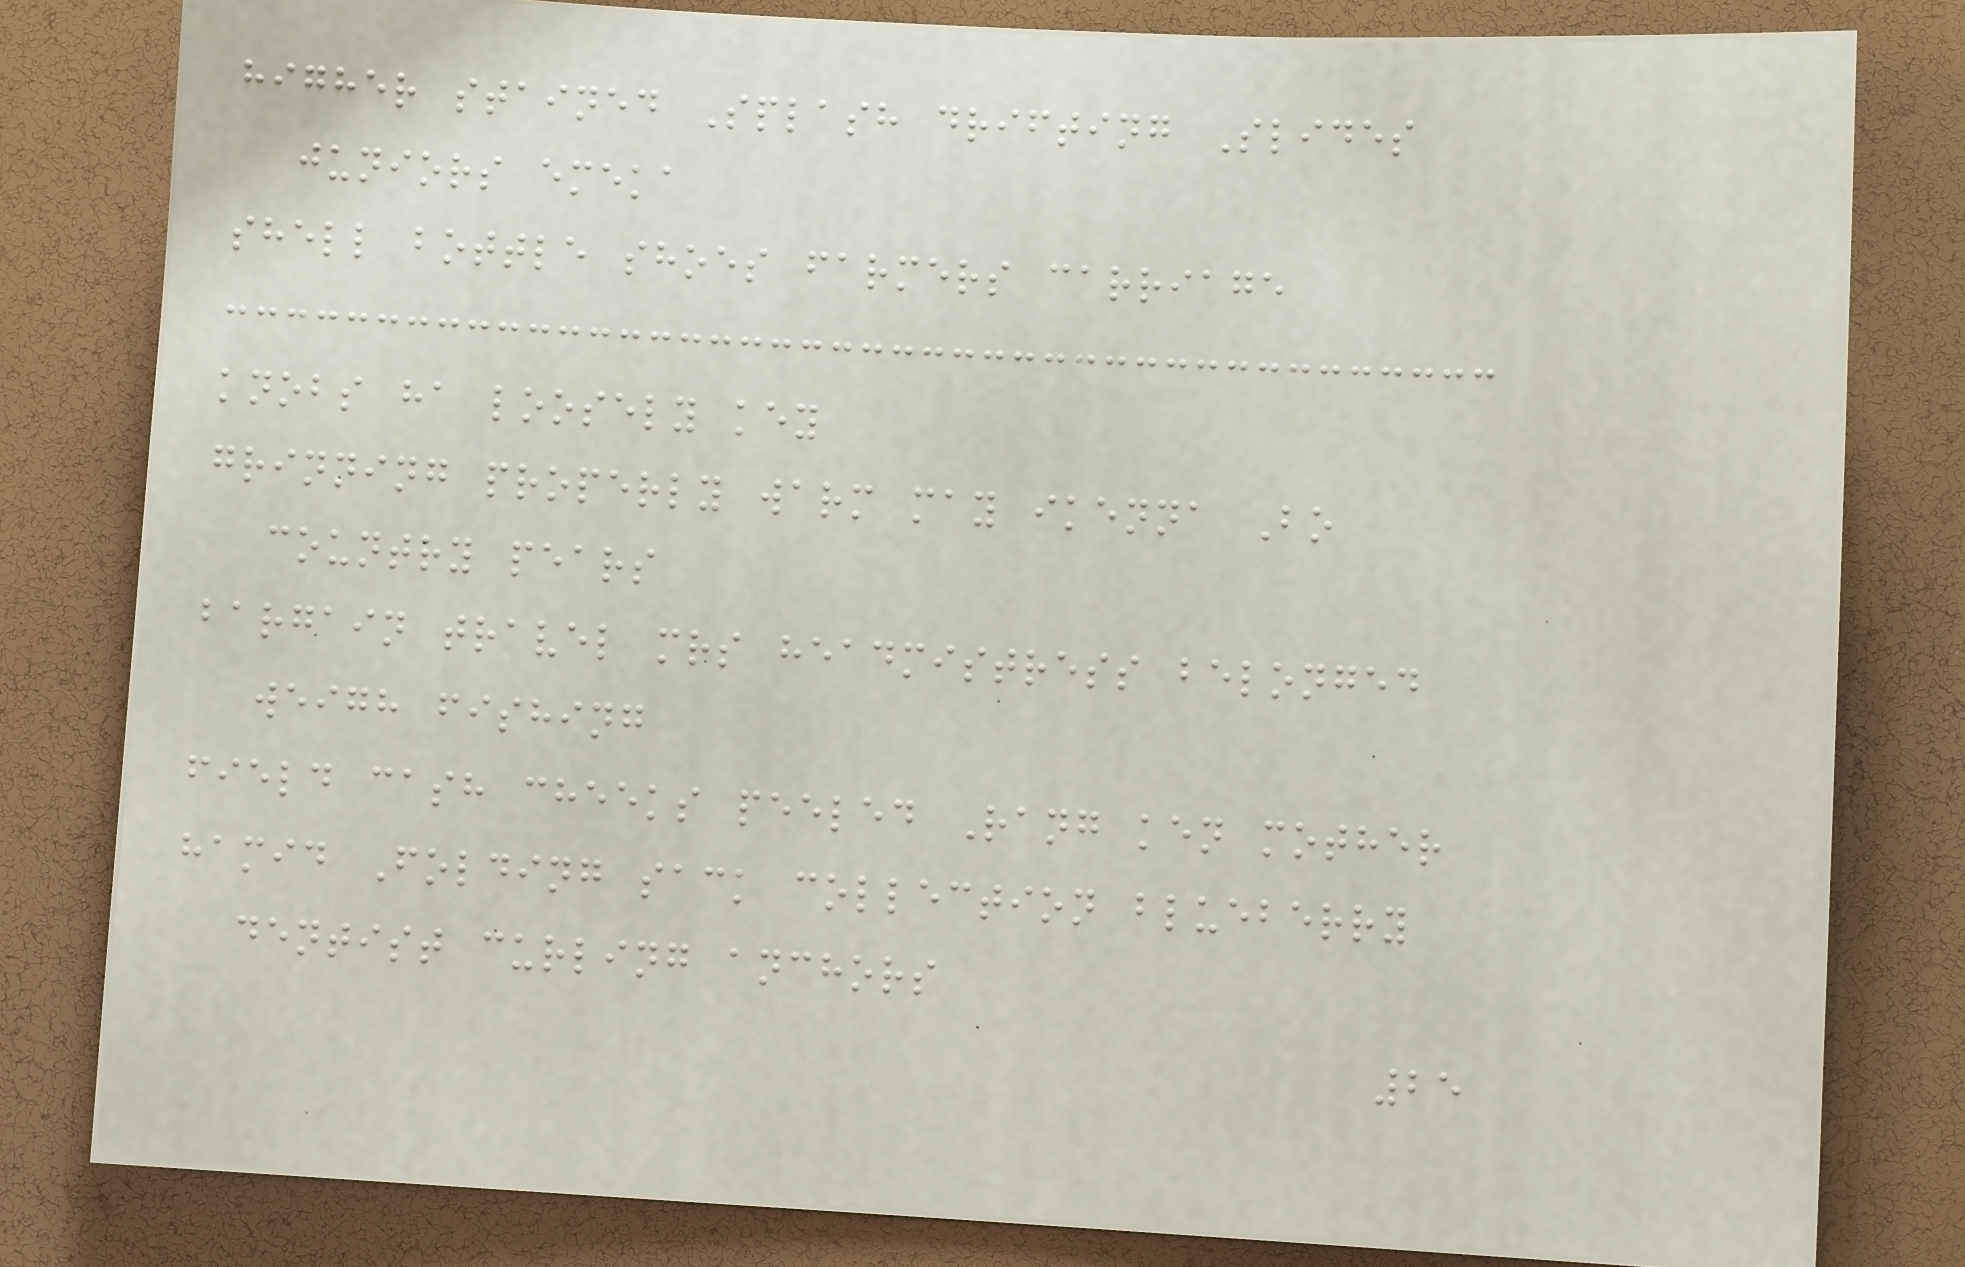higher stained Splash drifting Slides
juniors emeka
shell bottle shoes farmers carriage
knobs ha loosely key
grinning properly warm may ikenna Bo
country pears
bargain travel mrs headmistress belonged
weigh fishing
field cash cheeks peeled Rang ken mother
hamid Folding sack collection blueberry
dentist curling anchors
25
